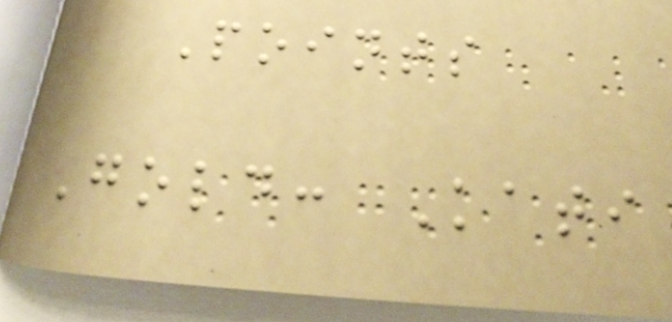Points
Gold: Kati
